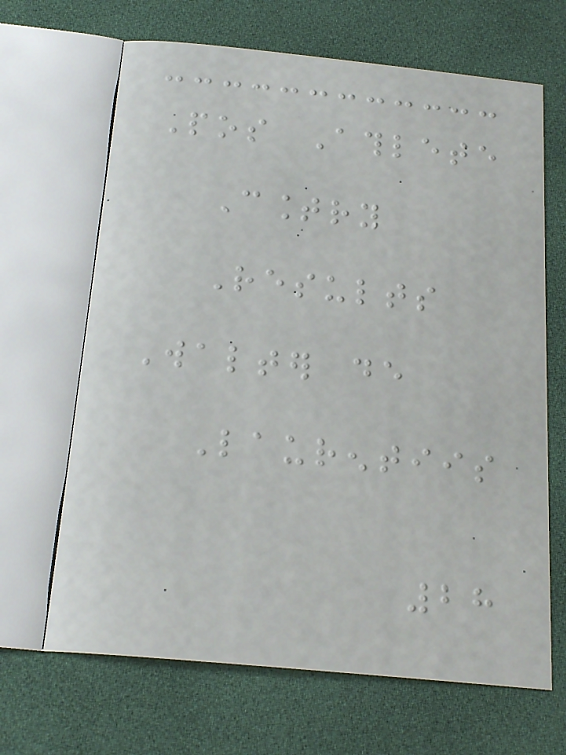Pos Athlete
Country
Results
Walter de
Laurentiis
28
